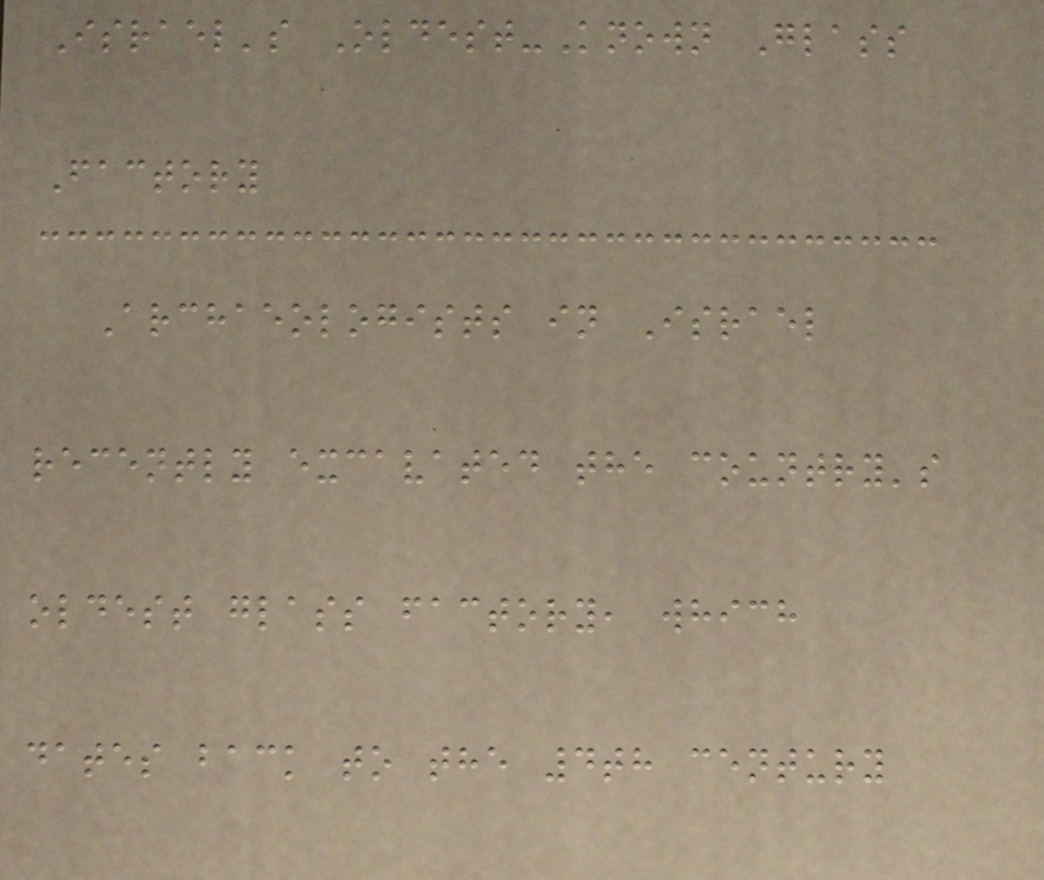Israel's Oldest-Known Glass
Factory
Archaeologists in Israel
recently excavated the country's
oldest glass factory, which
dates back to the 4th century
